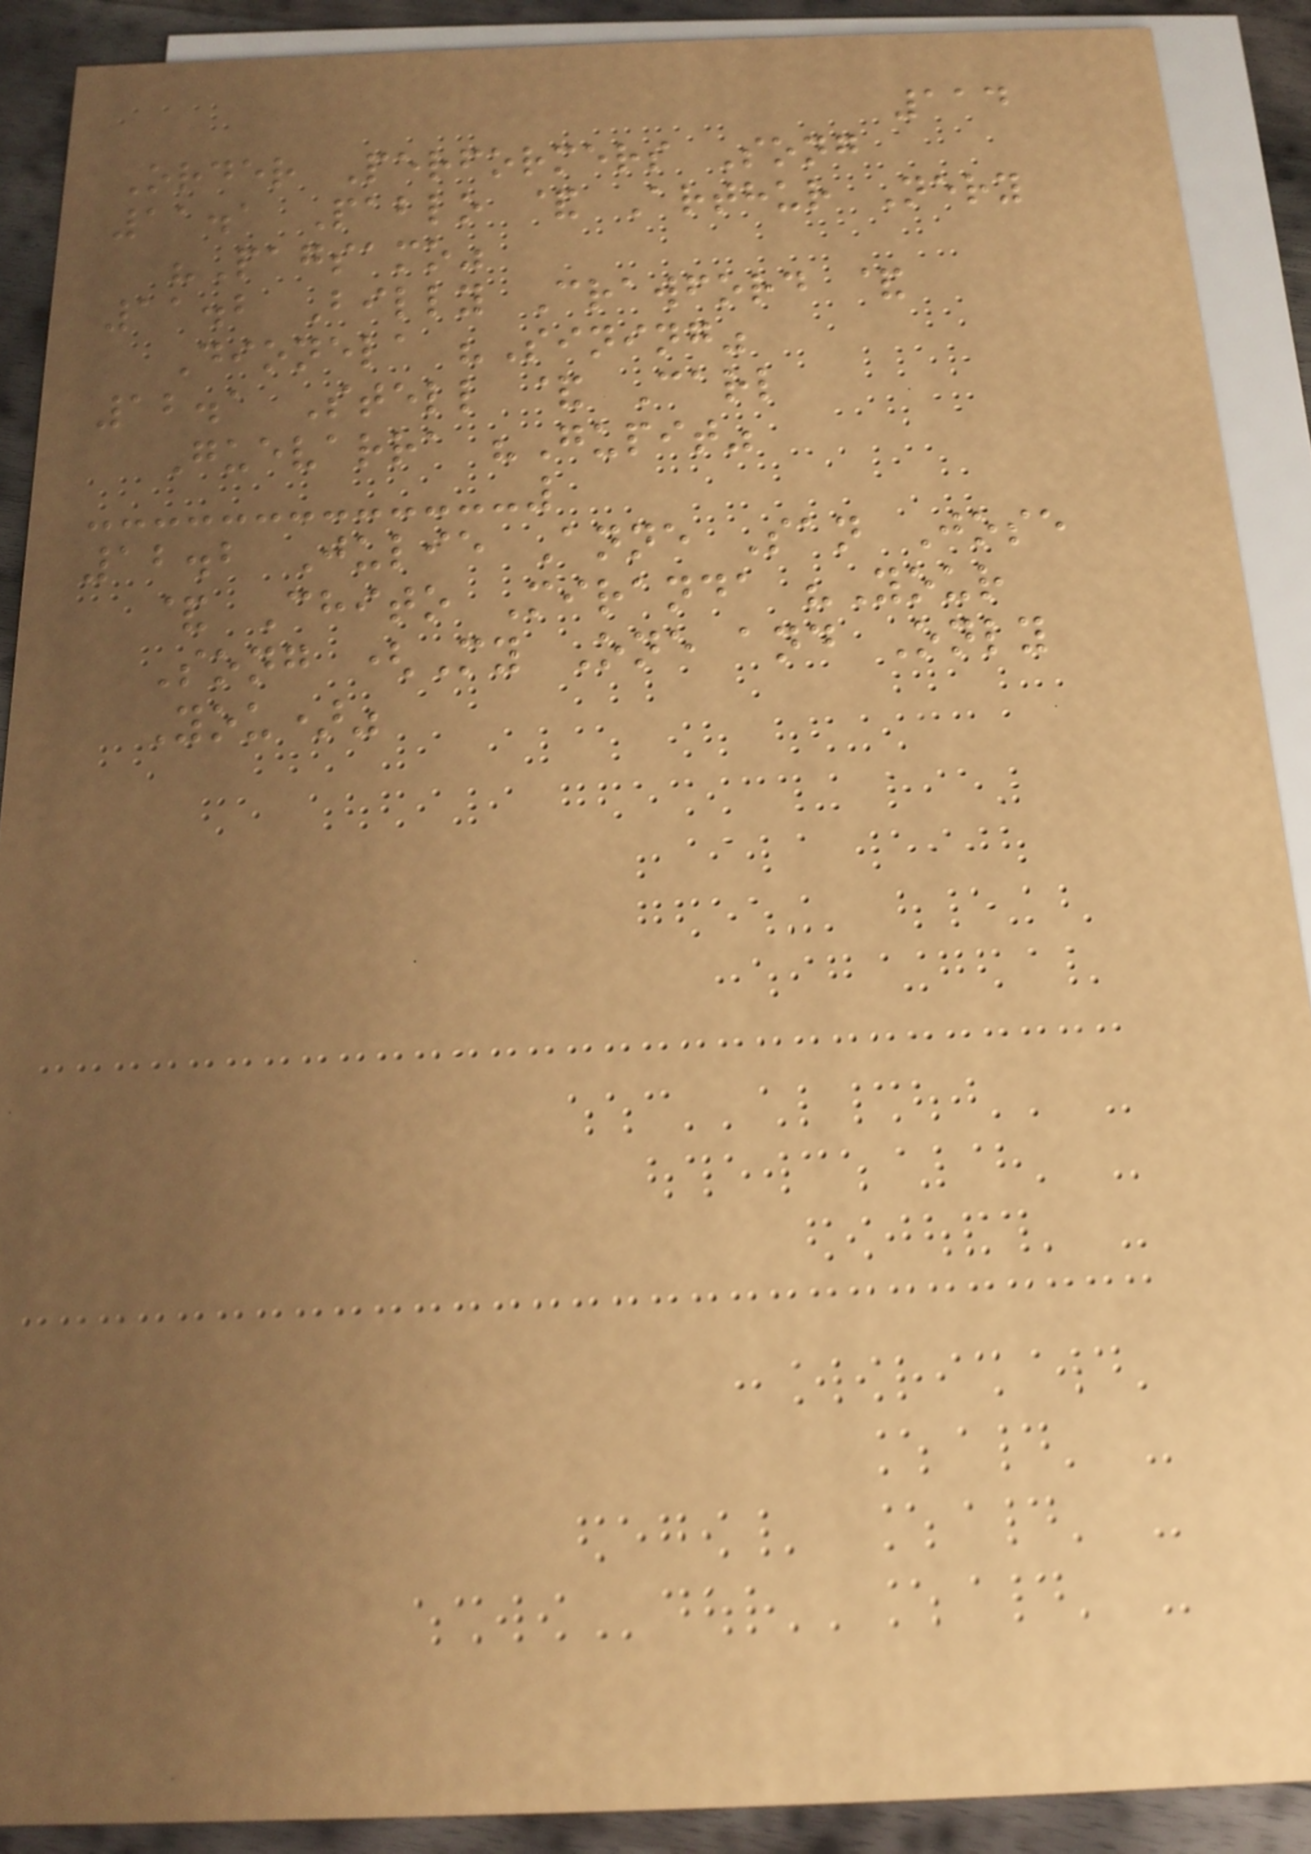114
Order Performers Song
11.1 Pablo & Arthur Nery
"Pagsamo"
11.2 Billy Crawford &
Dionela "Sining"
12.1 Stell & Carl
Guevarra "Gupit"
12.2 Julie Anne San Jose
& Chito Miranda "Your
Song (My One and Only
You)"
